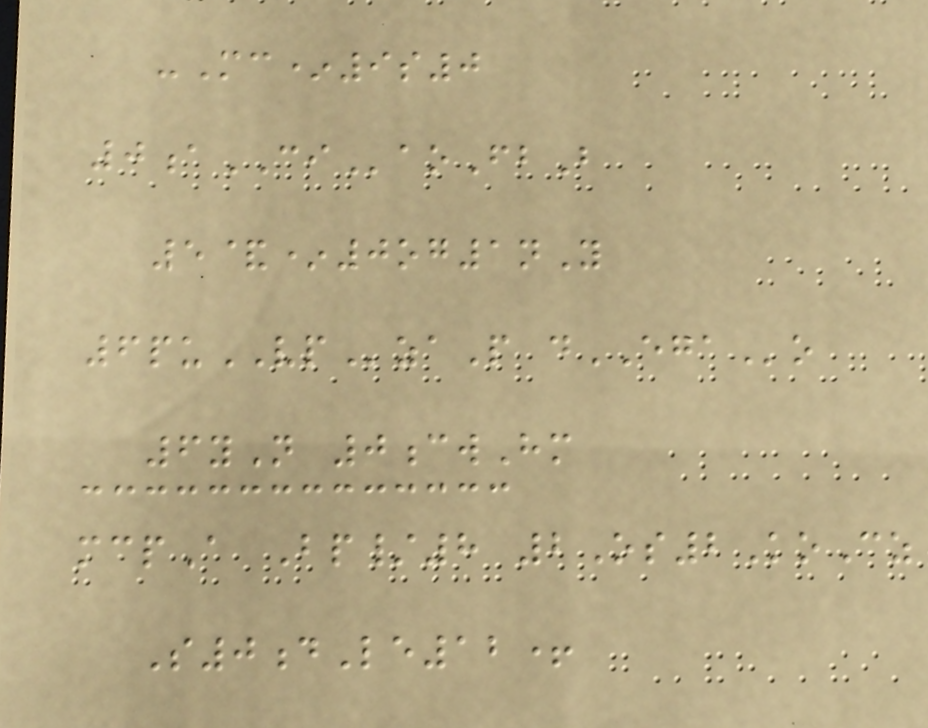-Mc*9s0
0aCIaoFbB
5&*0og1nY
6puVPzaP dEGAo
6yN 0cwHm
mcpA Bp/8 2Os2KoCz
S0dLe12+
